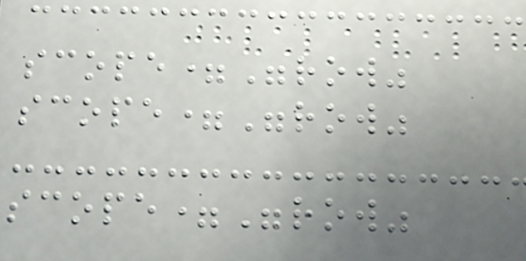scope="row"
scope="row"
scope="row"
